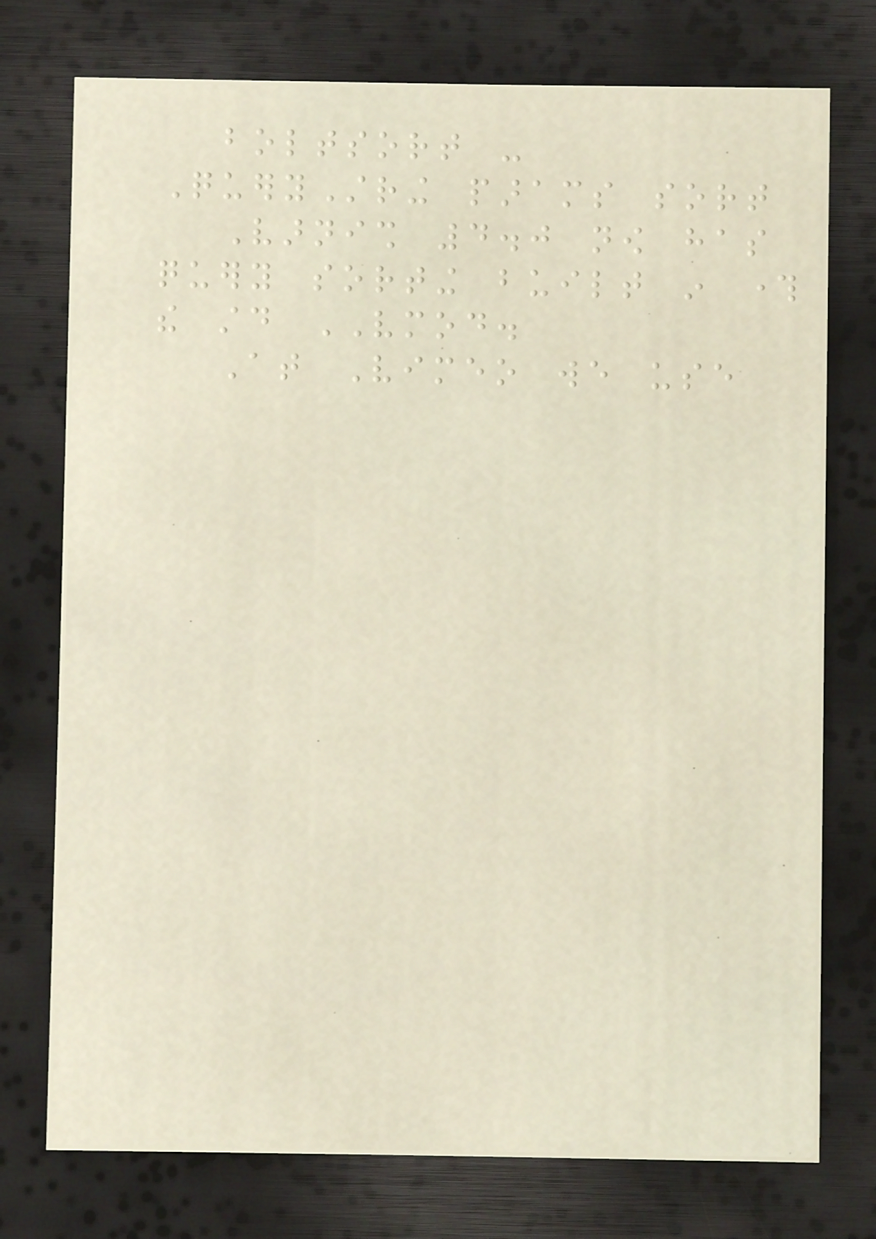boltsort -
QueryString params sort
Varnish 4.0 now has
query sorting built in through
the std VMOD.
At Vimeo we use
